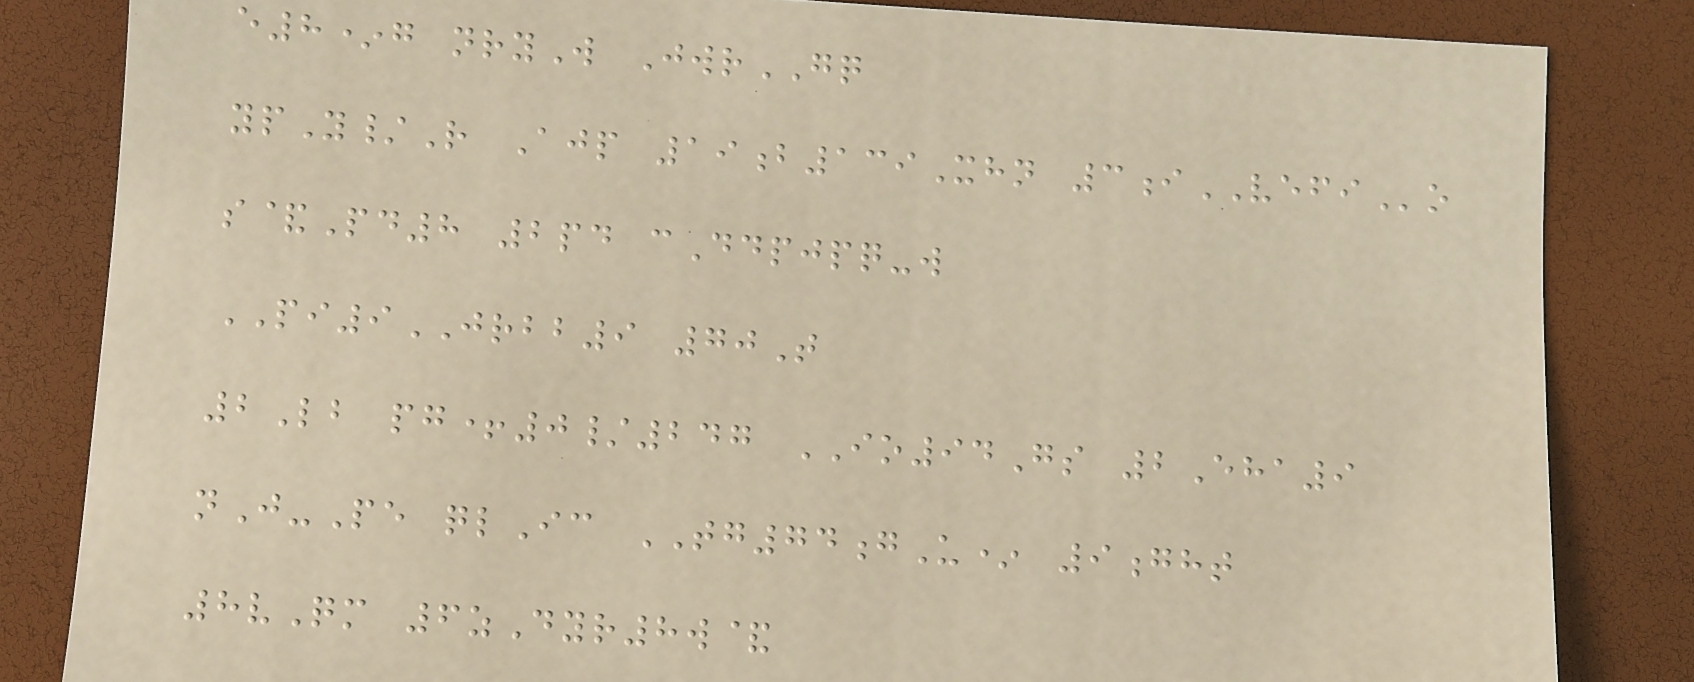e8*g nryW JwrGQ
ypY/R Ajp 19b139Xhn 3iVEFIo
s&Pd8 2pd cDdpjpq-w
PI9JRBB9 70T
2Lb pg+0/247 IO94Gs 2Eha9
nJ-Pe qlIc TG74gU* 9ght
8vQm 6zDyr8w&
